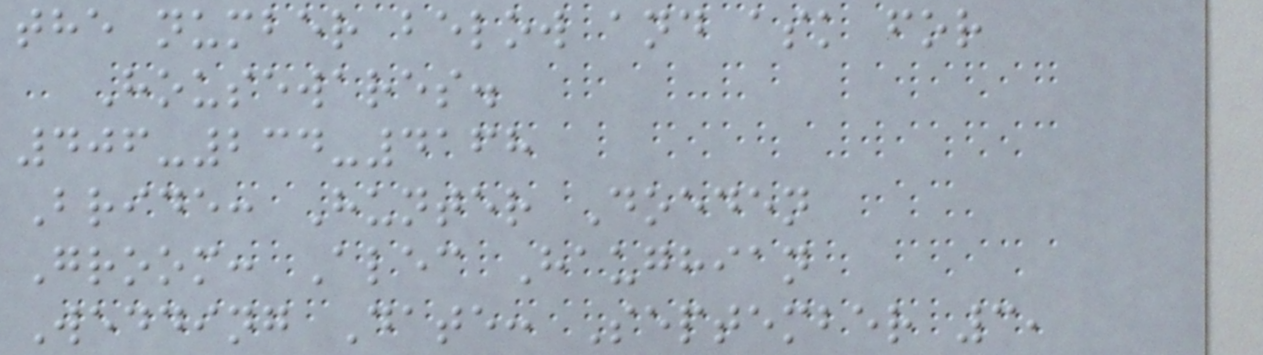the number below and ask for
Housewares.
406-234-4168
Bride: Hunter Doeden
Groom: Alec Haughian
Wedding Date: September 3,
